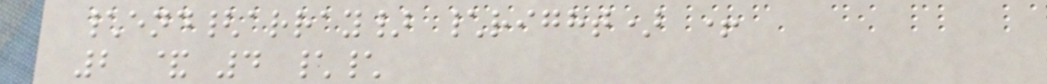\end{array} \right) +
2 & 4 \\
